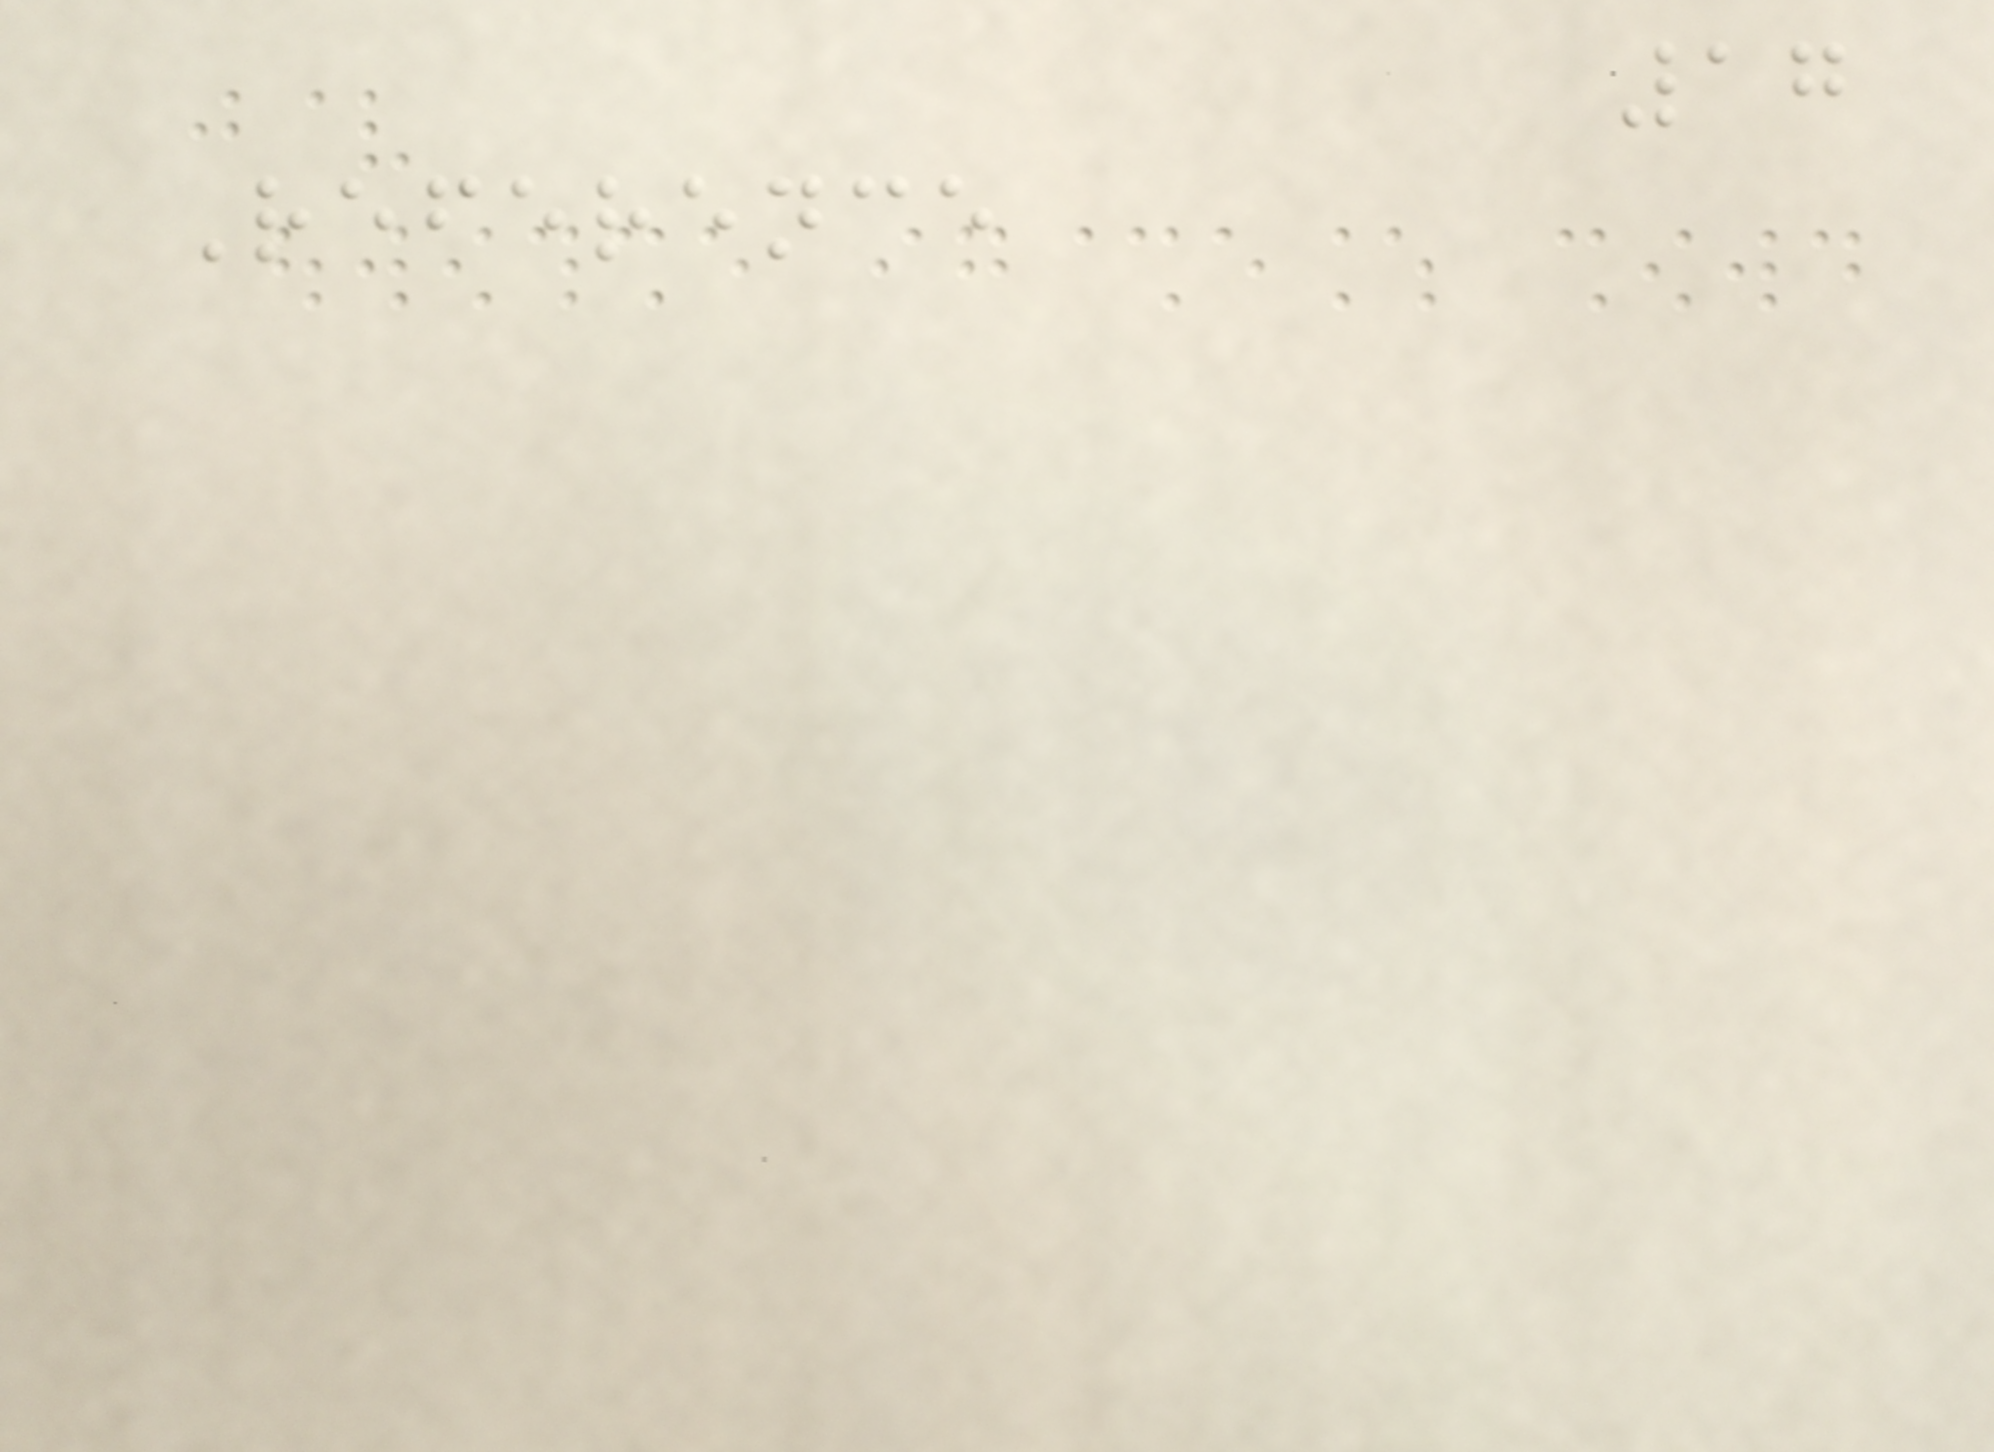17
Reference
